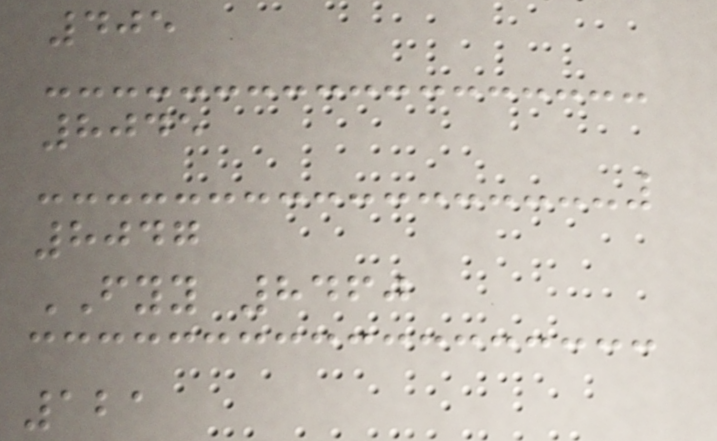405
8045
8047
FYY 8460
121
